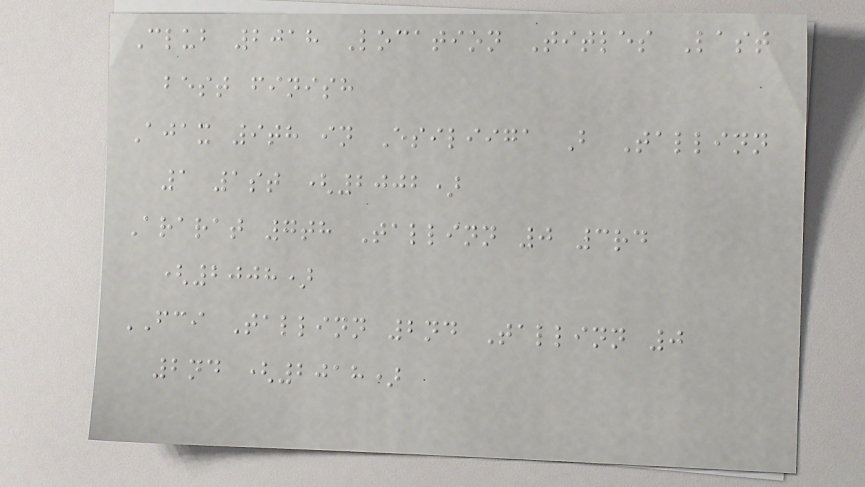Club 2018 Location Titles Last
best finish
Ajax 9th in Esiliiga B Tallinn
1 1st (2002)
Ararat 7th Tallinn 0 3rd
(2008)
FCI Tallinn 2nd Tallinn 0
2nd (2018)
